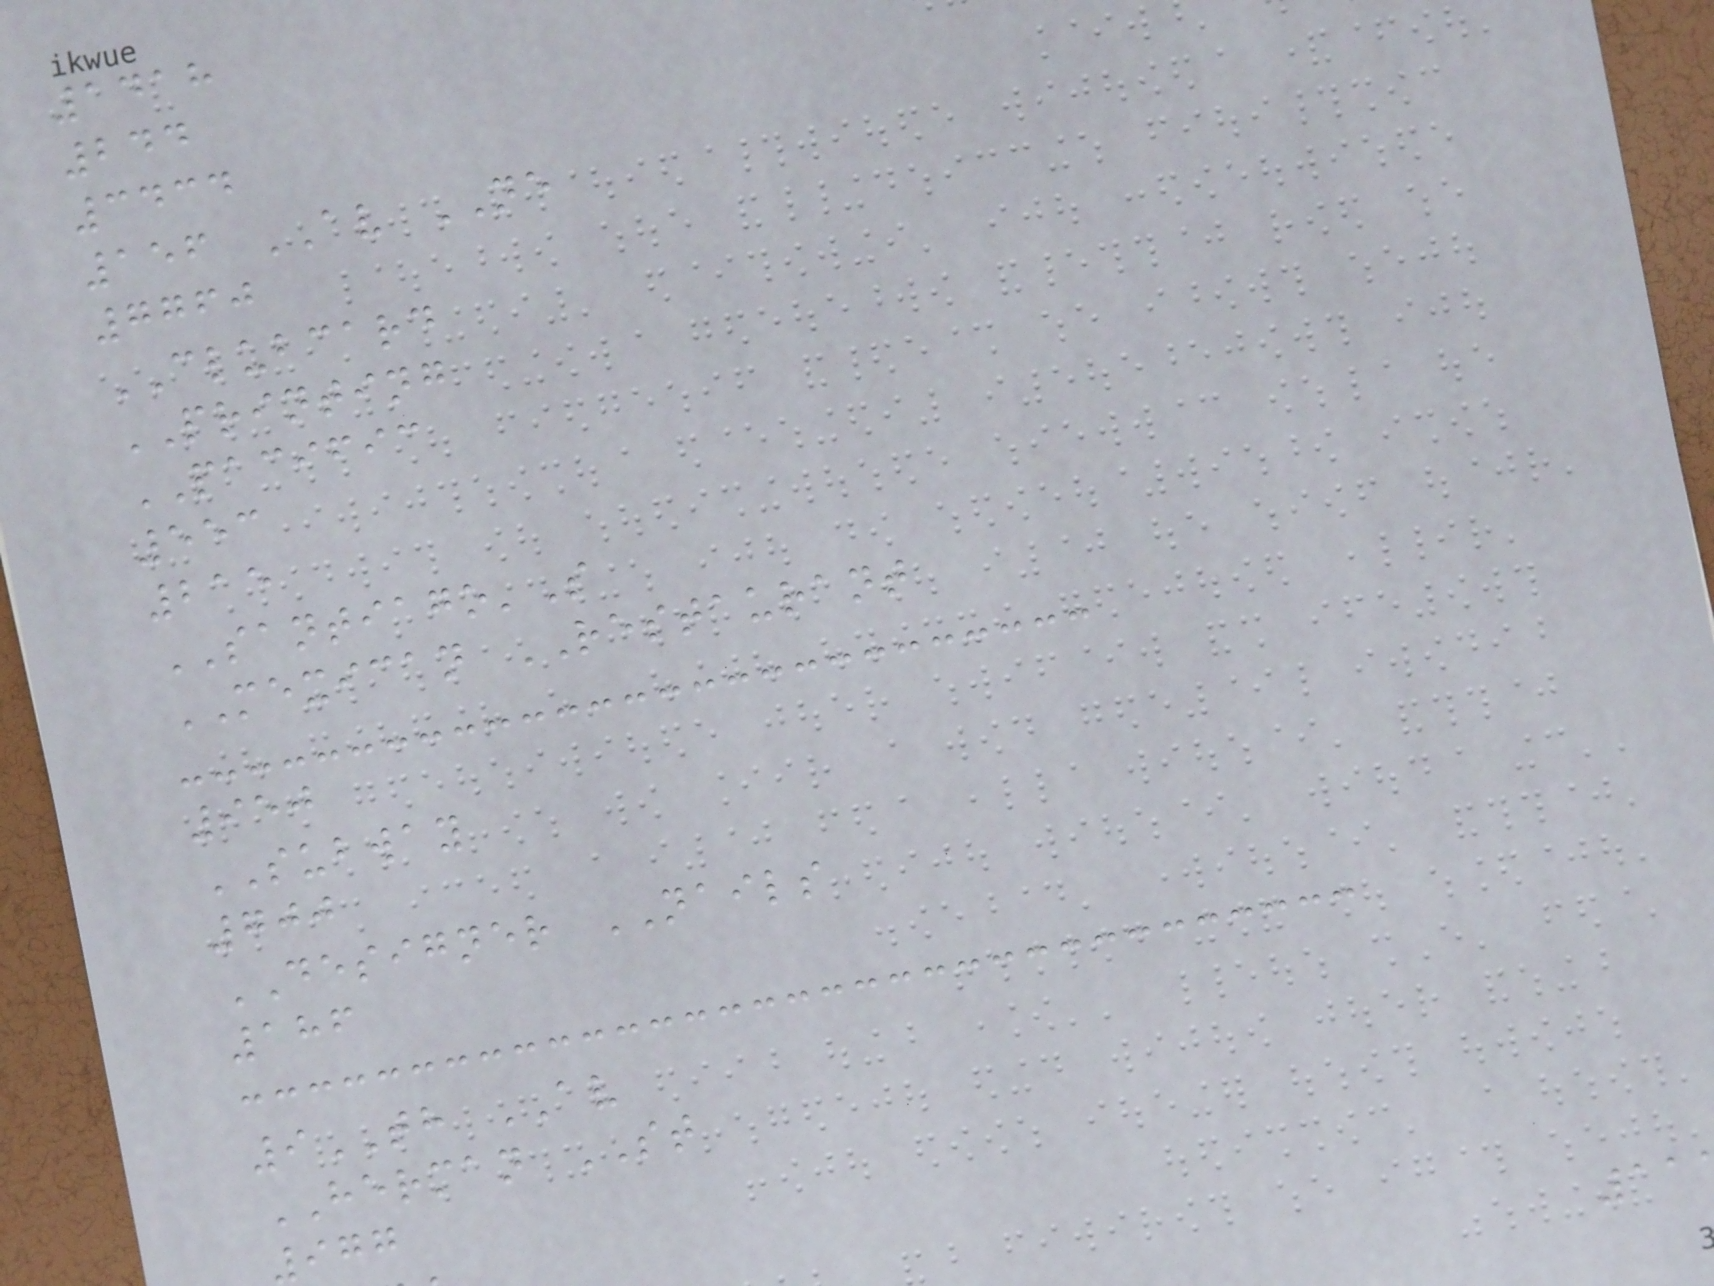1418
244
3434
156 AV NE
7760
CLUBCARD
PRINTING
PACIFIC
553
215
SANTIAGO'S
MEXICAN RESTAURANT
950
SUBWAY
700
DESIGNER NAILS
186
9TH AV
HERMAN ST
977
